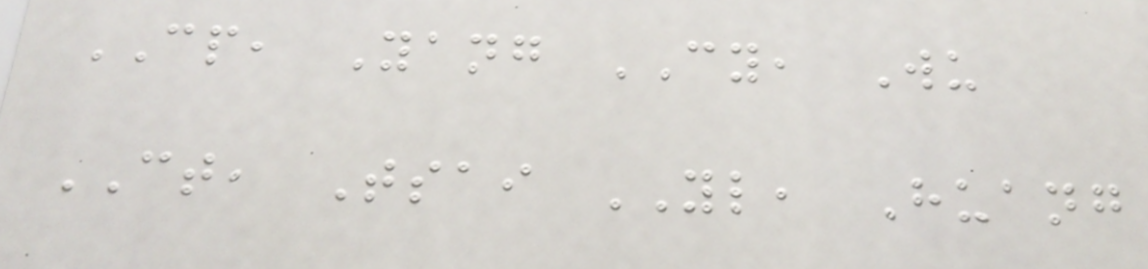CP, Yang CY, Wu
CT, Tsai YL, Huang
